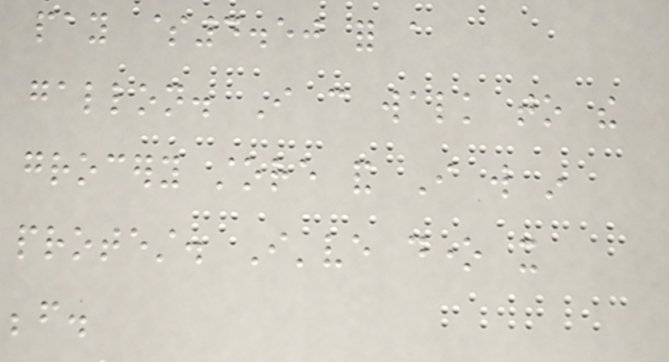pay $4.50 for a
gallon. I can walk to the
grocery store and I will in
protest. I've done it
before.
